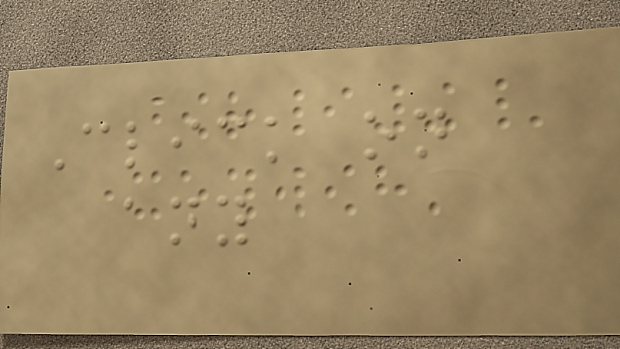Click on
any
